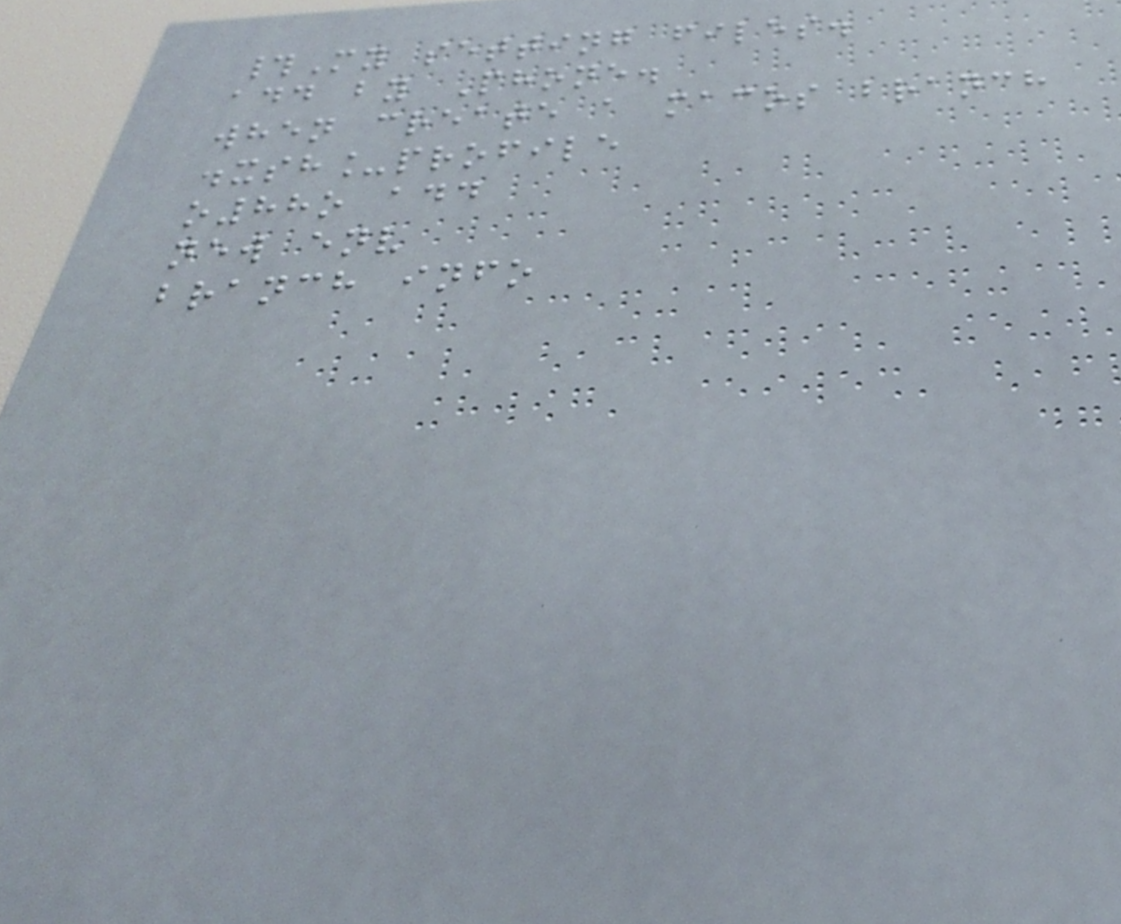#My setting files.
add by Phone.
when create a macos branch
.xsh_profile
o88o add
new env
branch info
